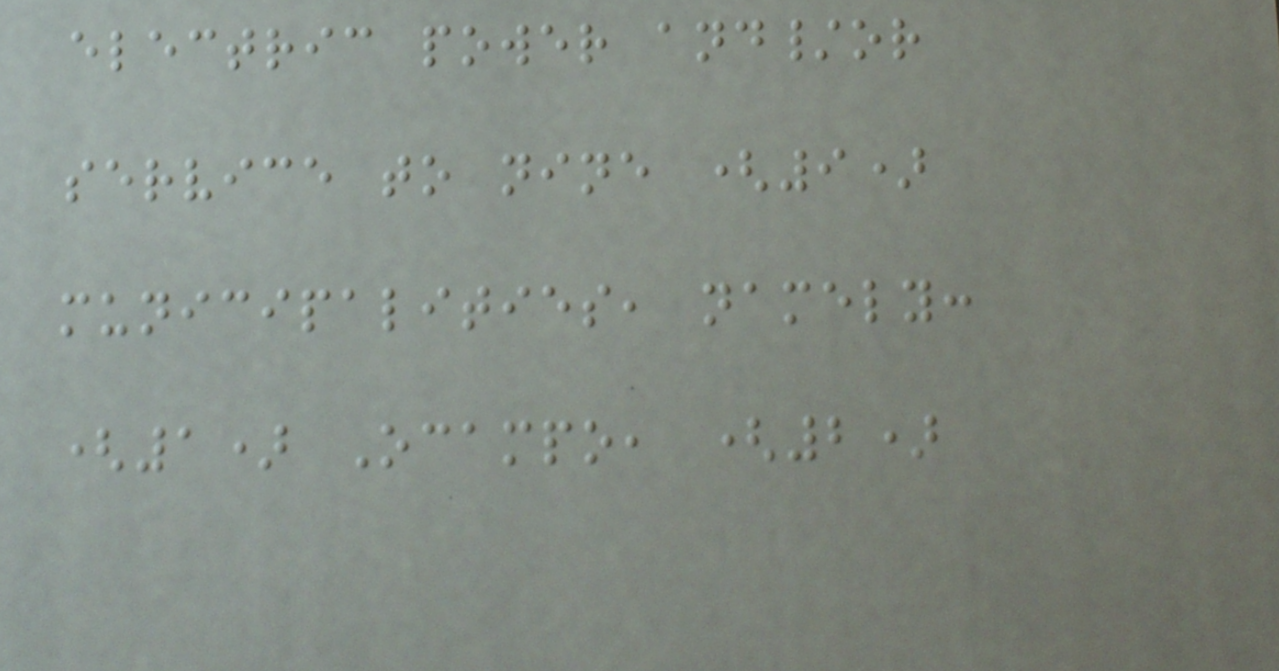electric power and/or
service to nine (9)
municipalities, namely:
(1) Ocampo, (2)
